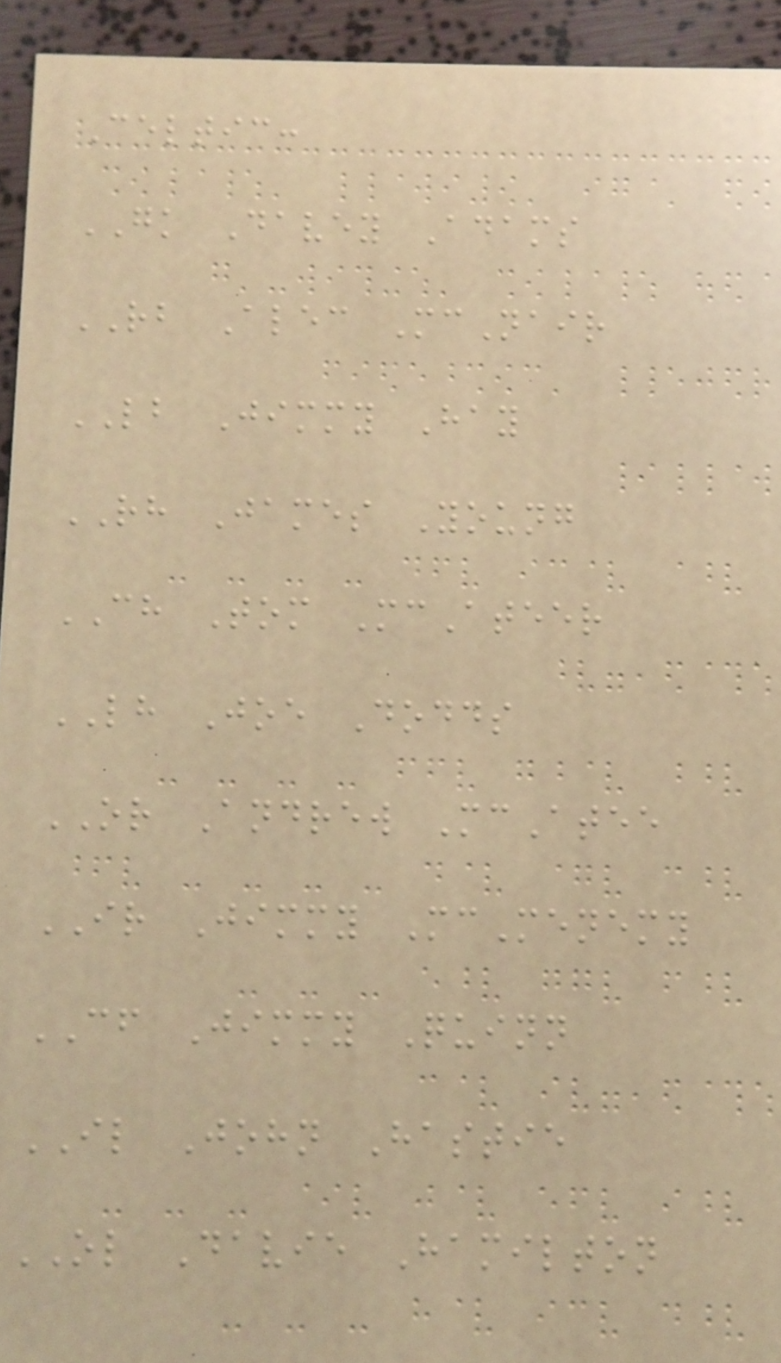Celtic:
GK Davey Adams
RB Alec McNair
LB Jimmy Hay
RH James Young
CH Tom McAteer
LH Joe Dodds
OR Andrew McAtee
IR Jimmy McMenemy
CF Jimmy Quinn
IL John Hastie
OL Davie Hamilton
